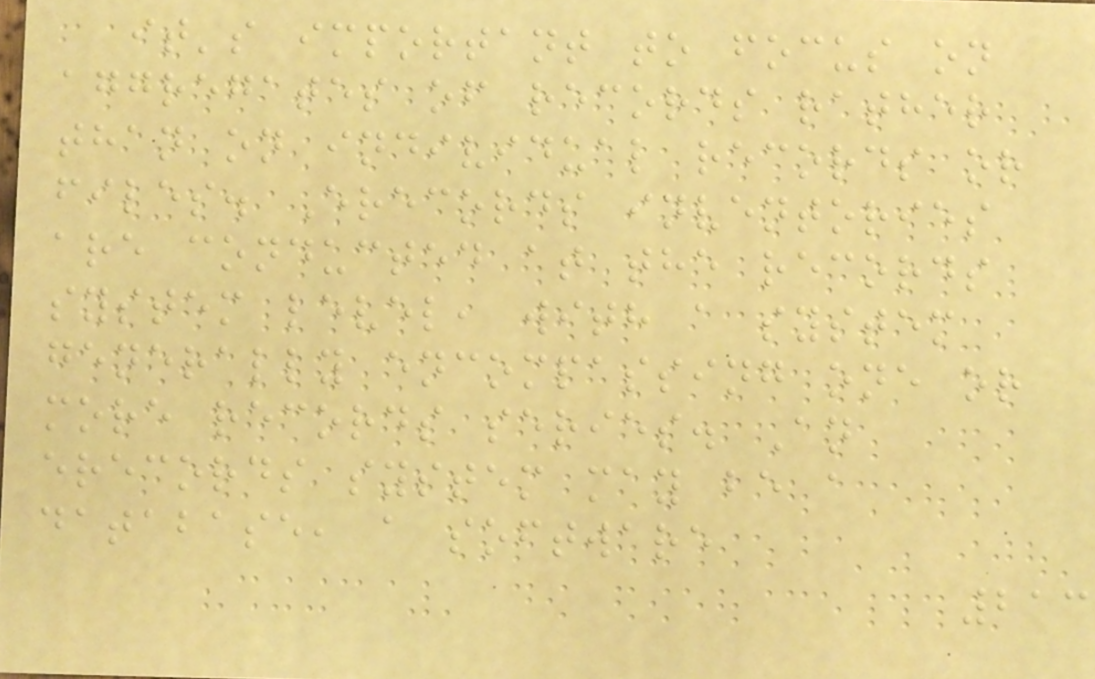it's important to focus on
aggregates of records rather
than on individual records or
files. Erecords inventories
are conducted at the records
system level, with a system
generally encompassing one or
more records series. An
erecords system may be a
database, a software
213
